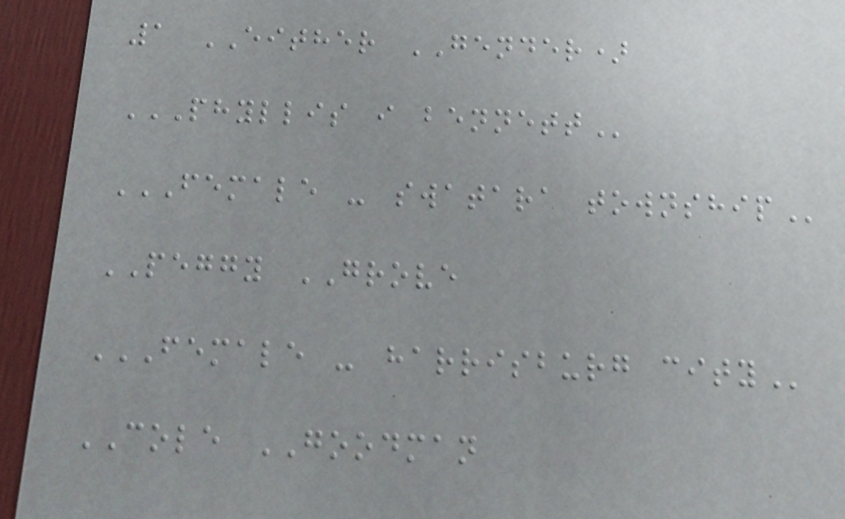1 EITHER GENDER)
PHYLLIS I BENNETT
FEMALE - SWATARA TOWNSHIP
PEGGY GROVE
FEMALE - HARRISBURG CITY
COLE GOODMAN
